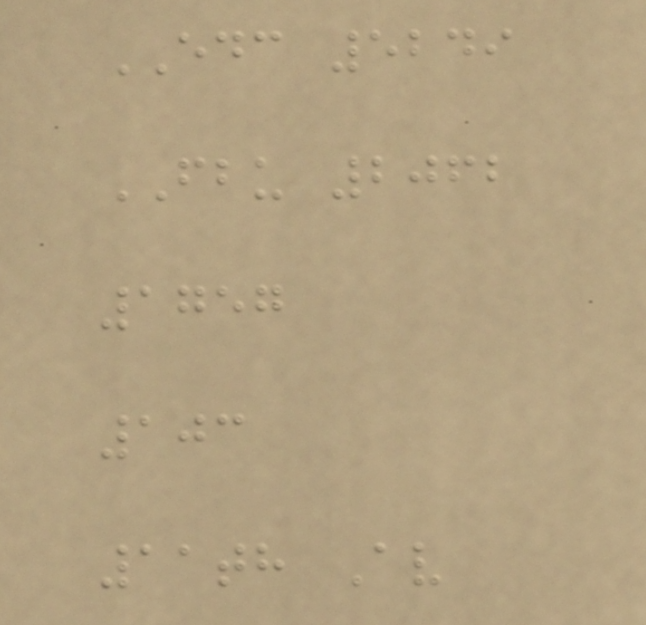EDC 5249
FBU 2062
1757
103
11th Av
